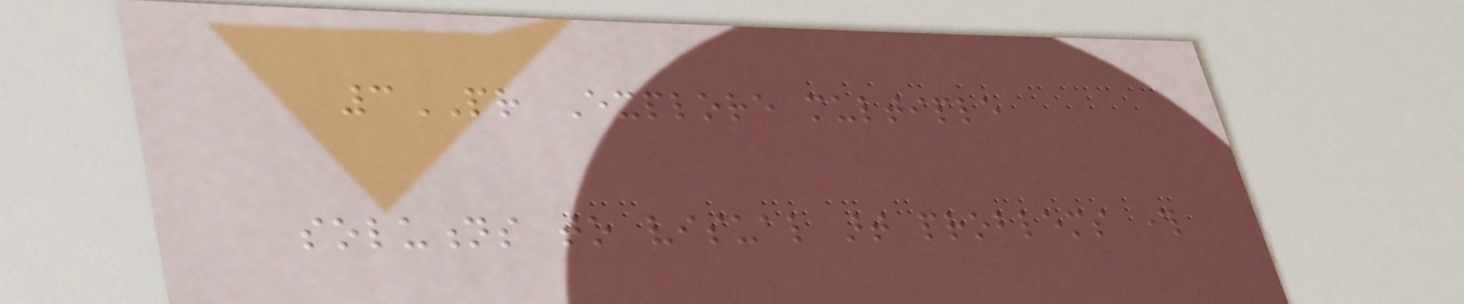3PR Explore multiple
solutions to visual art problems through
